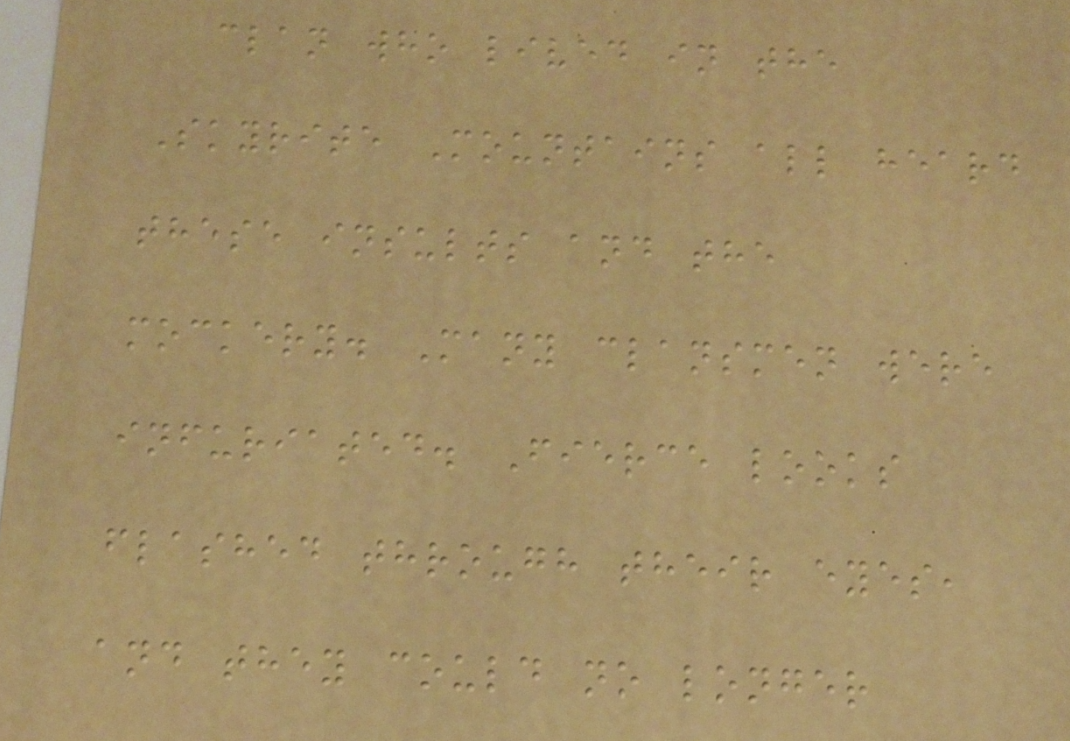clan who lived in the
Skyrite Mountains all heard
these insults and the
mockery. Many clansmen were
infuriated. Fierce looks
flashed through their eyes,
and they could no longer
